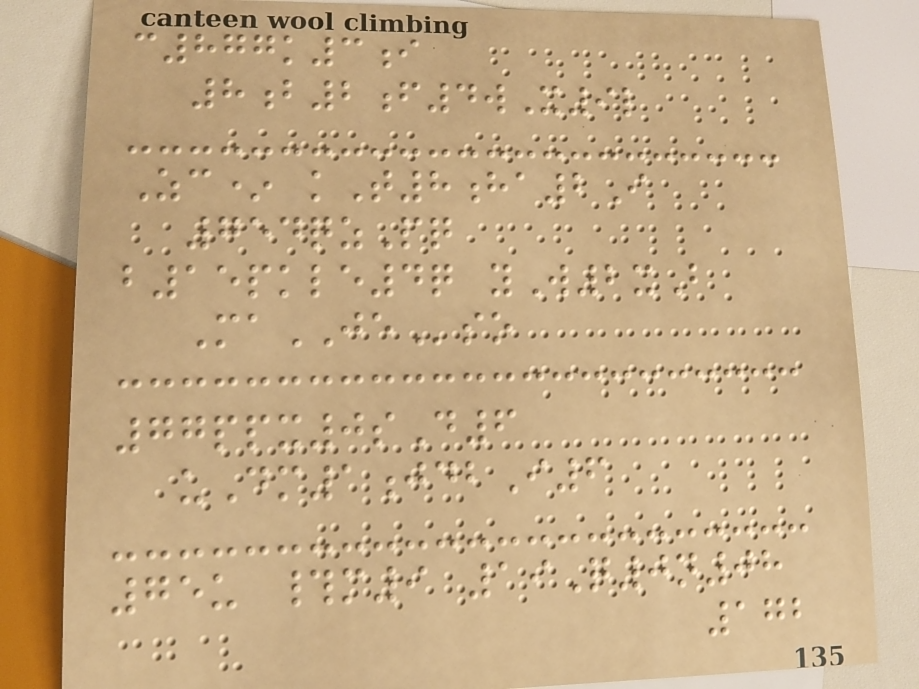c877k3i
8b2f4wX9l
Zc* kT8ha2I
754qzPq
b15pkle4q yW2xB
MaJEso
77ppx0sD6
uDm1jdbI6
75u #m9 19Q0n08
172
